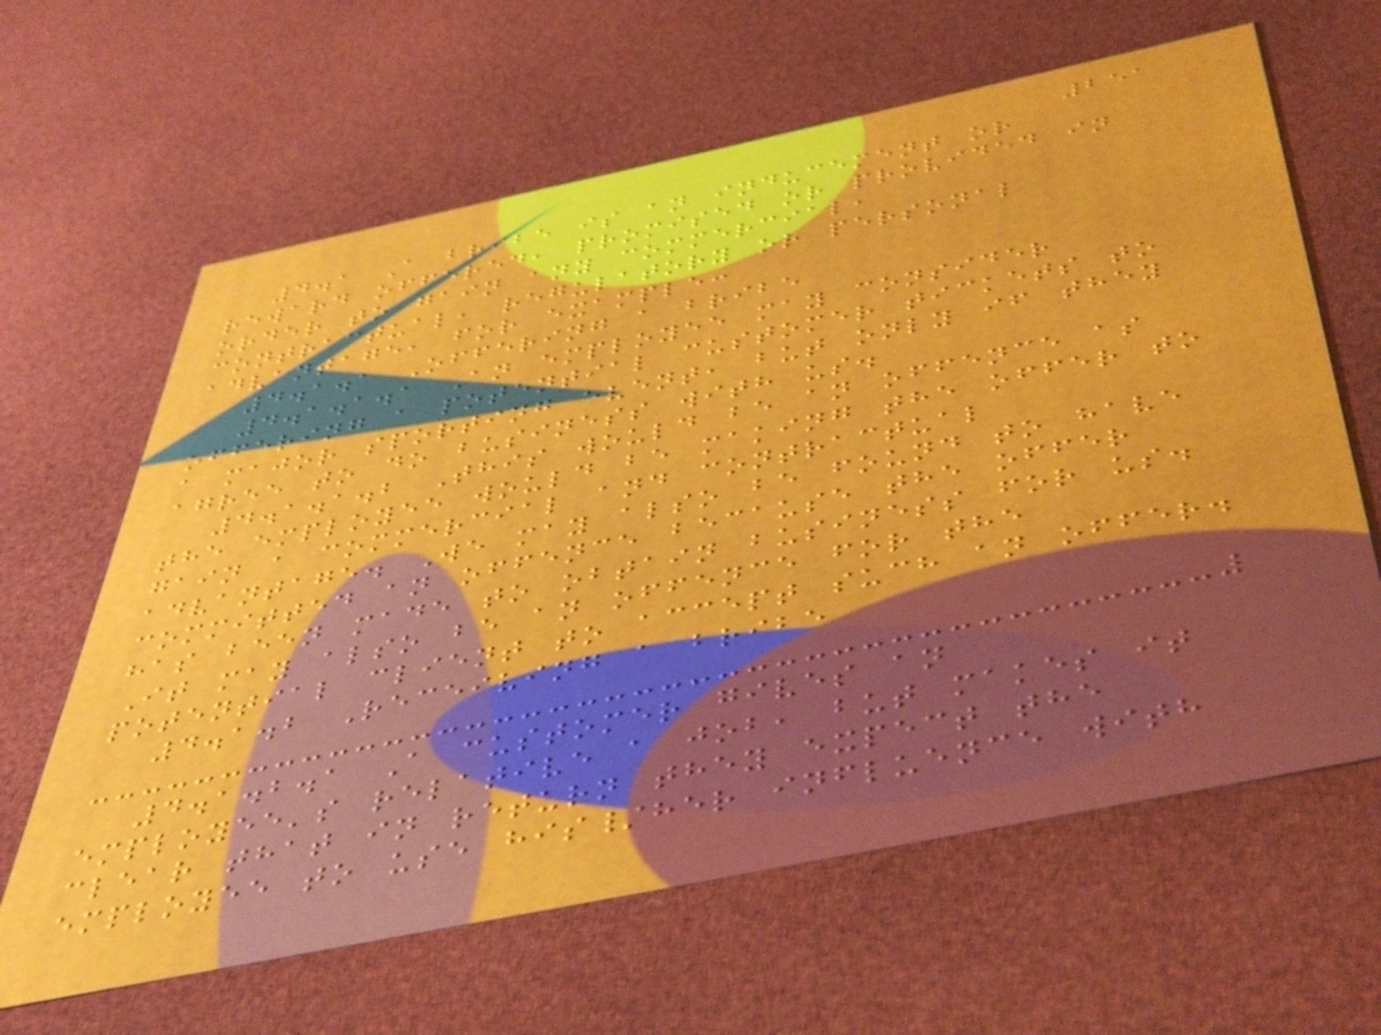251
4.1 A bribe is an inducement or
reward offered, promised or provided in
order to gain any commercial,
contractual, regulatory or personal
advantage, for example:
4.1.1 Offering a bribe
4.1.1.1 An employee may consider
offering a potential customer tickets to
a major sporting event, but only if they
agree to do business with us.
4.1.1.2 This would be an offence as
the employee would be making the offer to
gain a commercial and contractual
advantage. We may also be found to have
committed an offence because the offer
has been made to obtain business for us.
It may also be an offence for the
potential client to accept such an offer.
4.1.2 Receiving a bribe
4.1.2.1 A customer gives an
employee's relative a job, but makes it
clear that in return they expect the
employee to use his/her influence with
